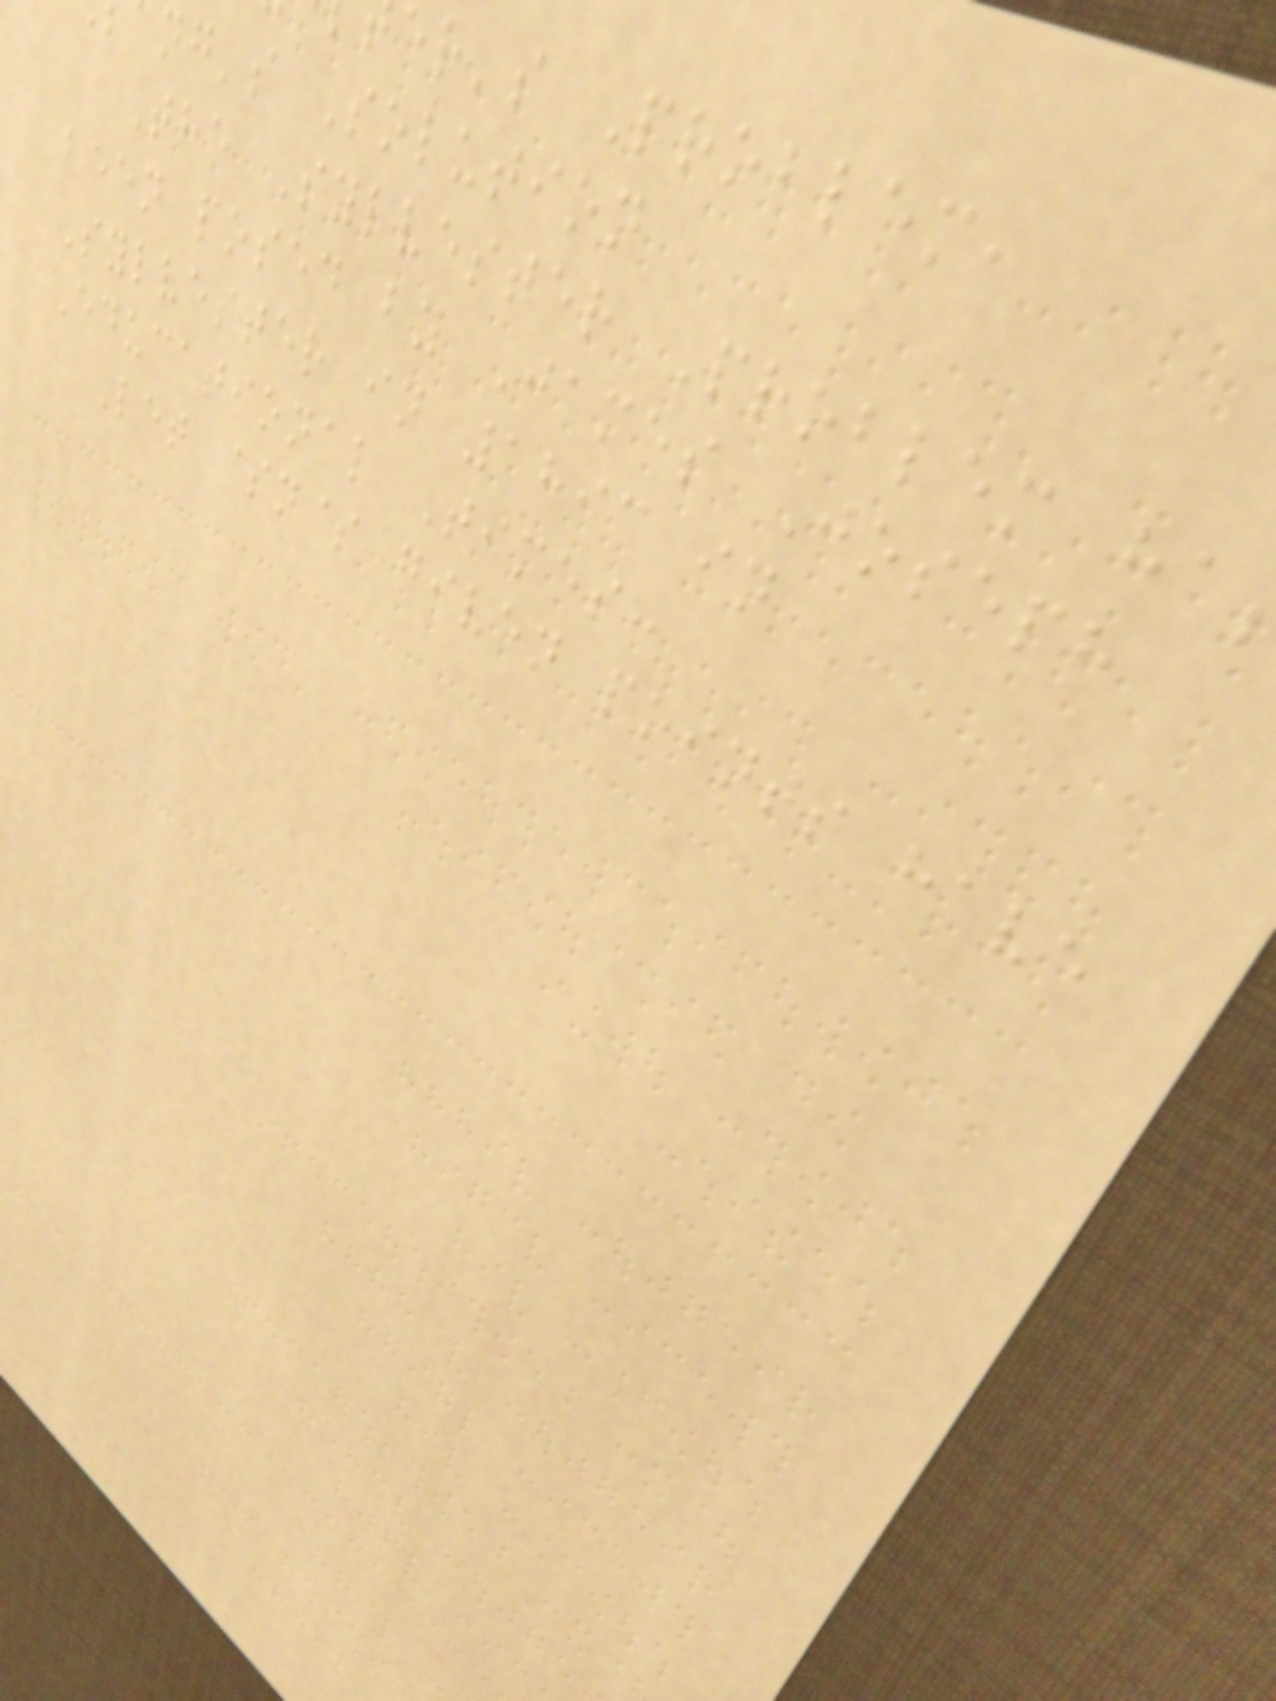er's Problem,
ng's Solution
The Sylvester Problem ha
been posed by James Joseph
Sylvester in 1893 in
Educational Times:
Let $n$ given points have
